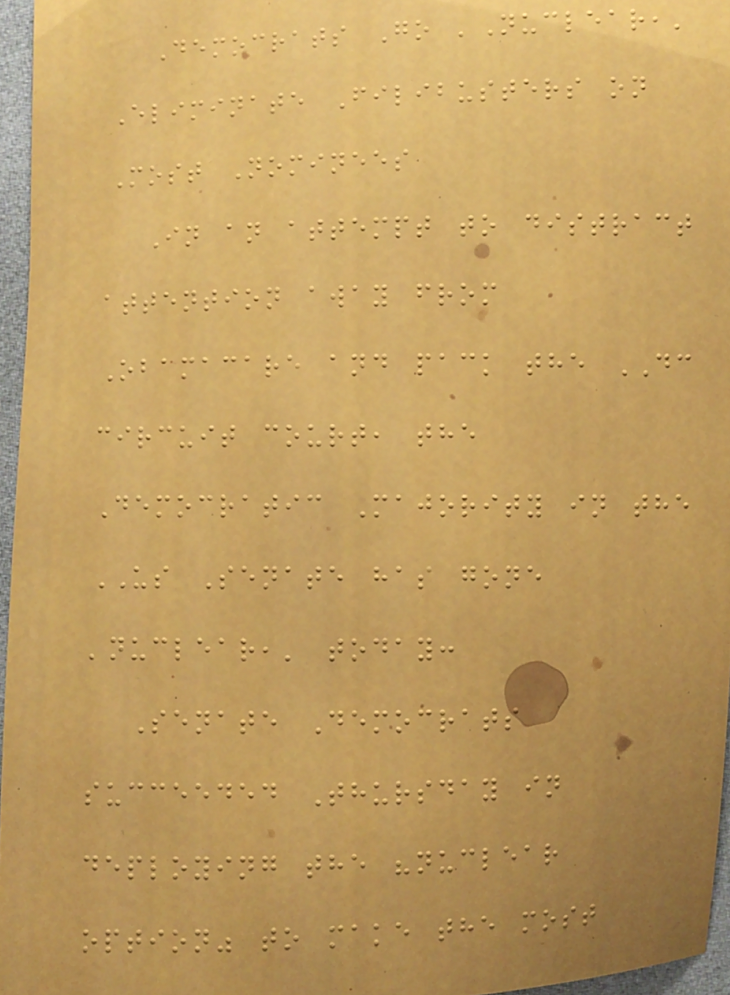Democrats Go 'Nuclear,'
Eliminate Filibusters on
Most Nominees
In an attempt to distract
attention away from
Obamacare and pack the DC
circuit court, the
Democratic Majority in the
US Senate has gone
'nuclear,' today:
Senate Democrats
succeeded Thursday in
deploying the "nuclear
option" to make the most
